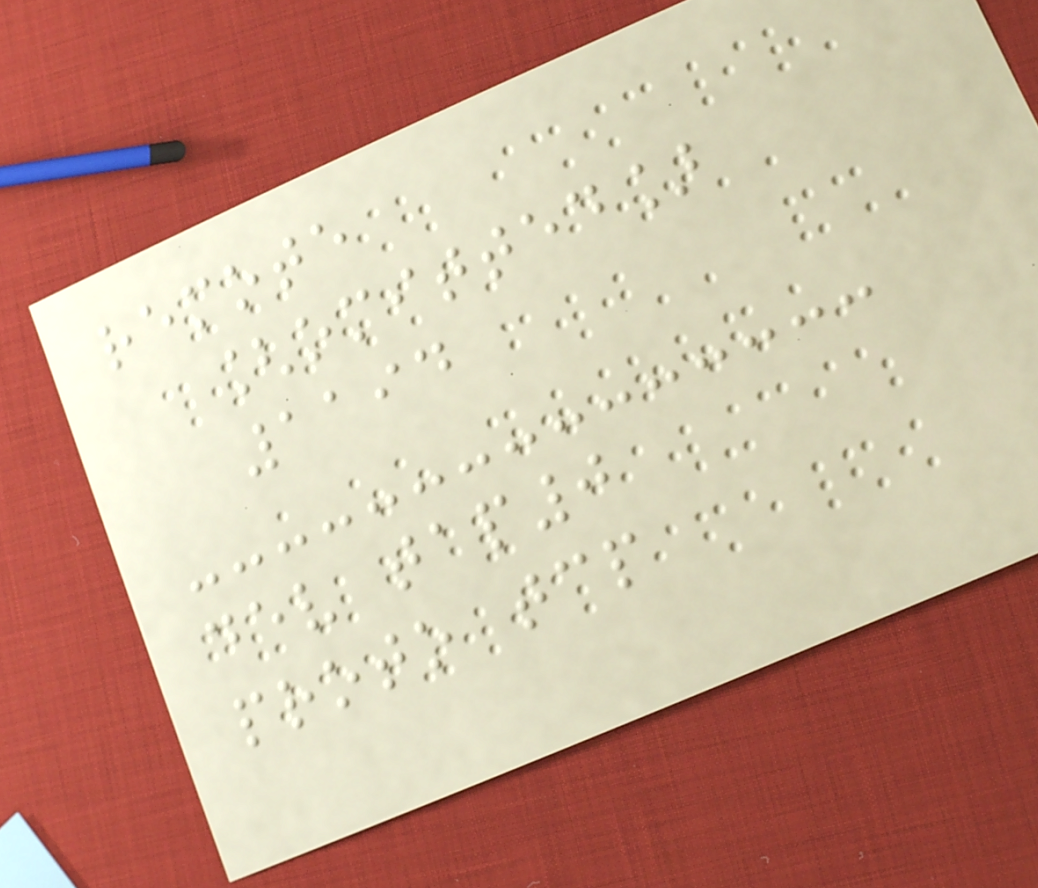remote
[omitted]
1194
dev tap0
proto tcp
